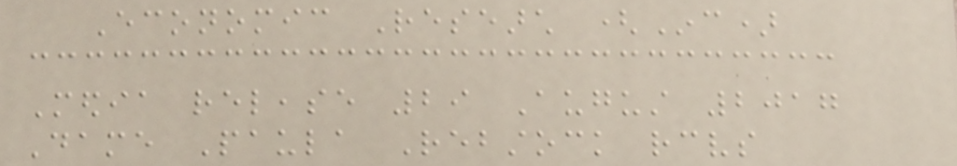Economic Research (Inc)
Media release 29 August 2017
Dame Paula Rebstock receives
